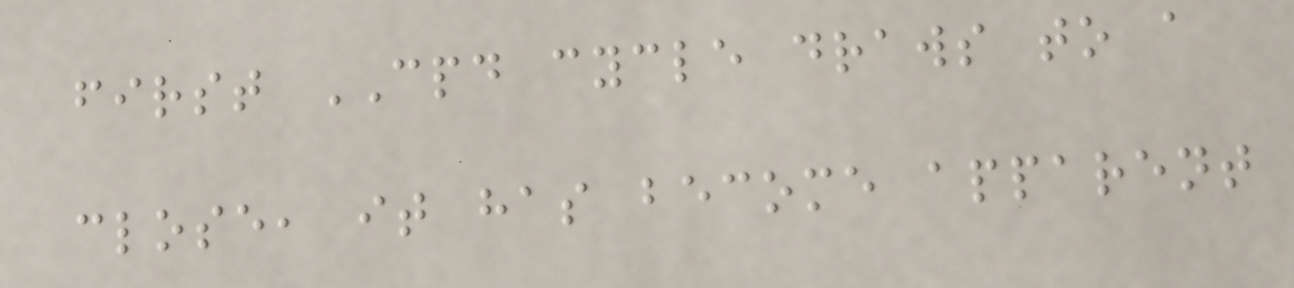first CPD cycle draws to a
close, it has become apparent
